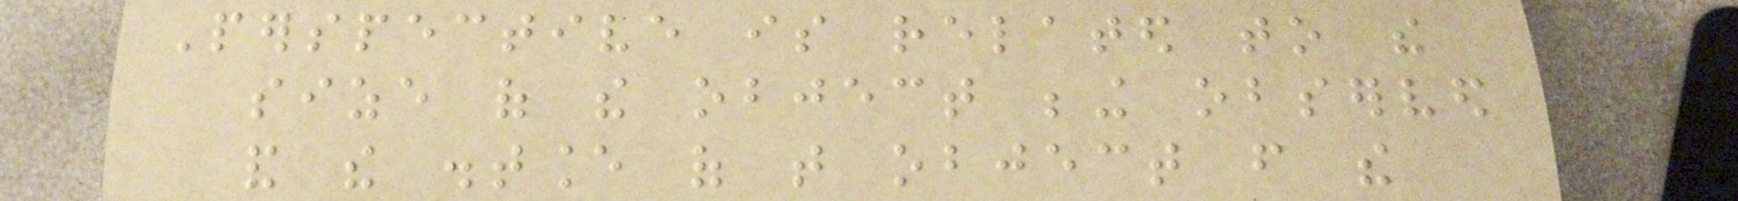Perspective is related to the
size of the object being observed
and the distance of that object from the
